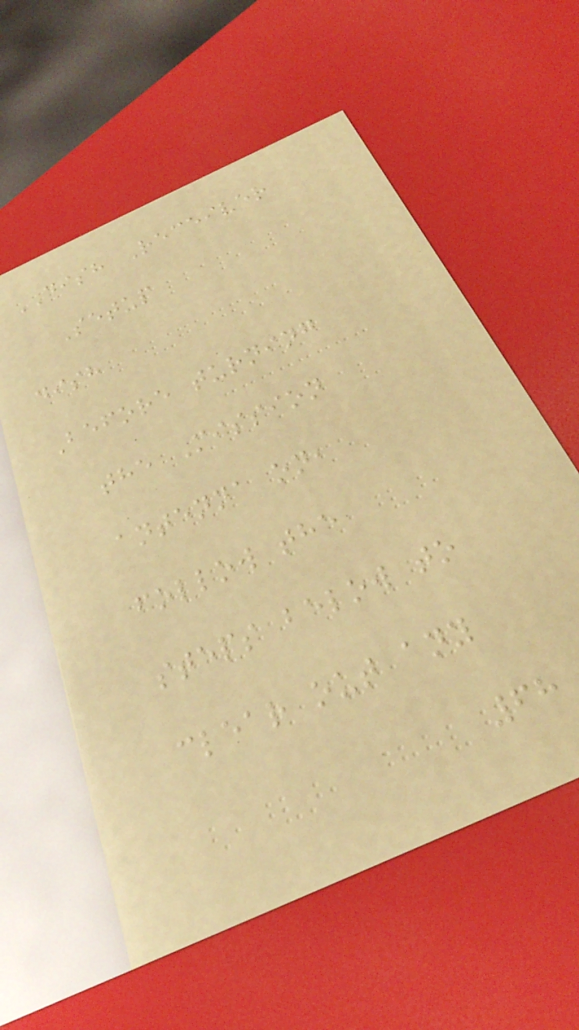DISH Receiver
Setup
dish
Before turning
the Mission
antenna on,
follow the
steps below to
clear out any
68
